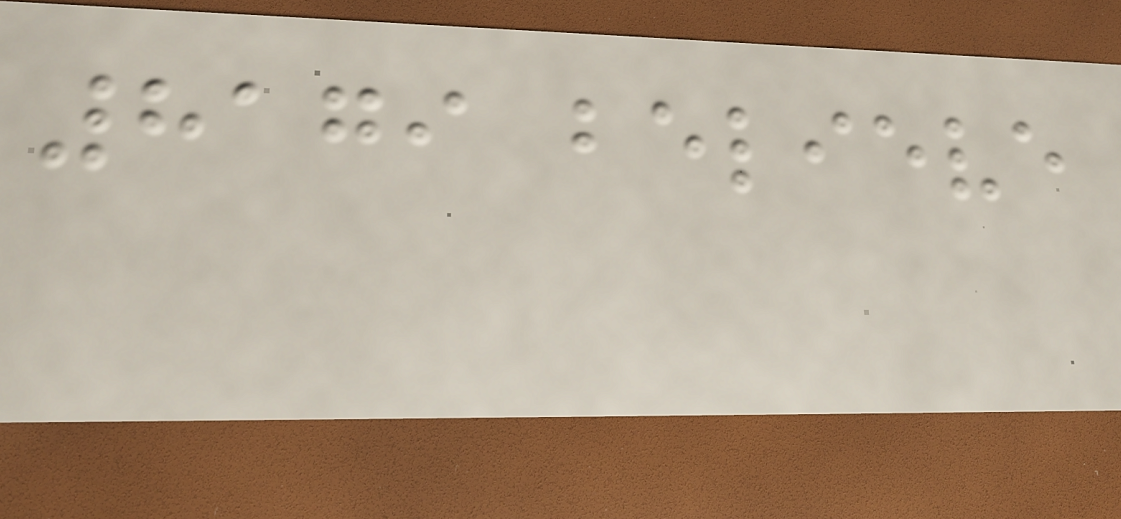8179 believe
